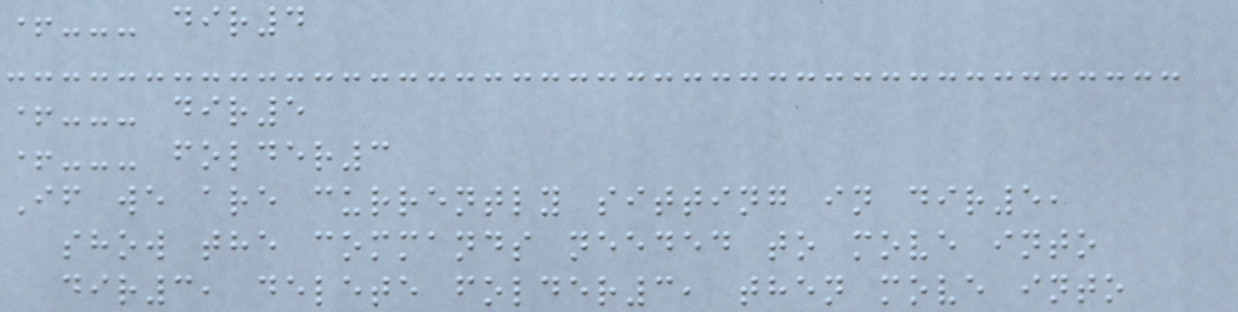+--- dir4
+--- dir5
+--- folder3
If we are currently sitting in dir5,
show the commands needed to move into
dir3, delete folder3, then move into
